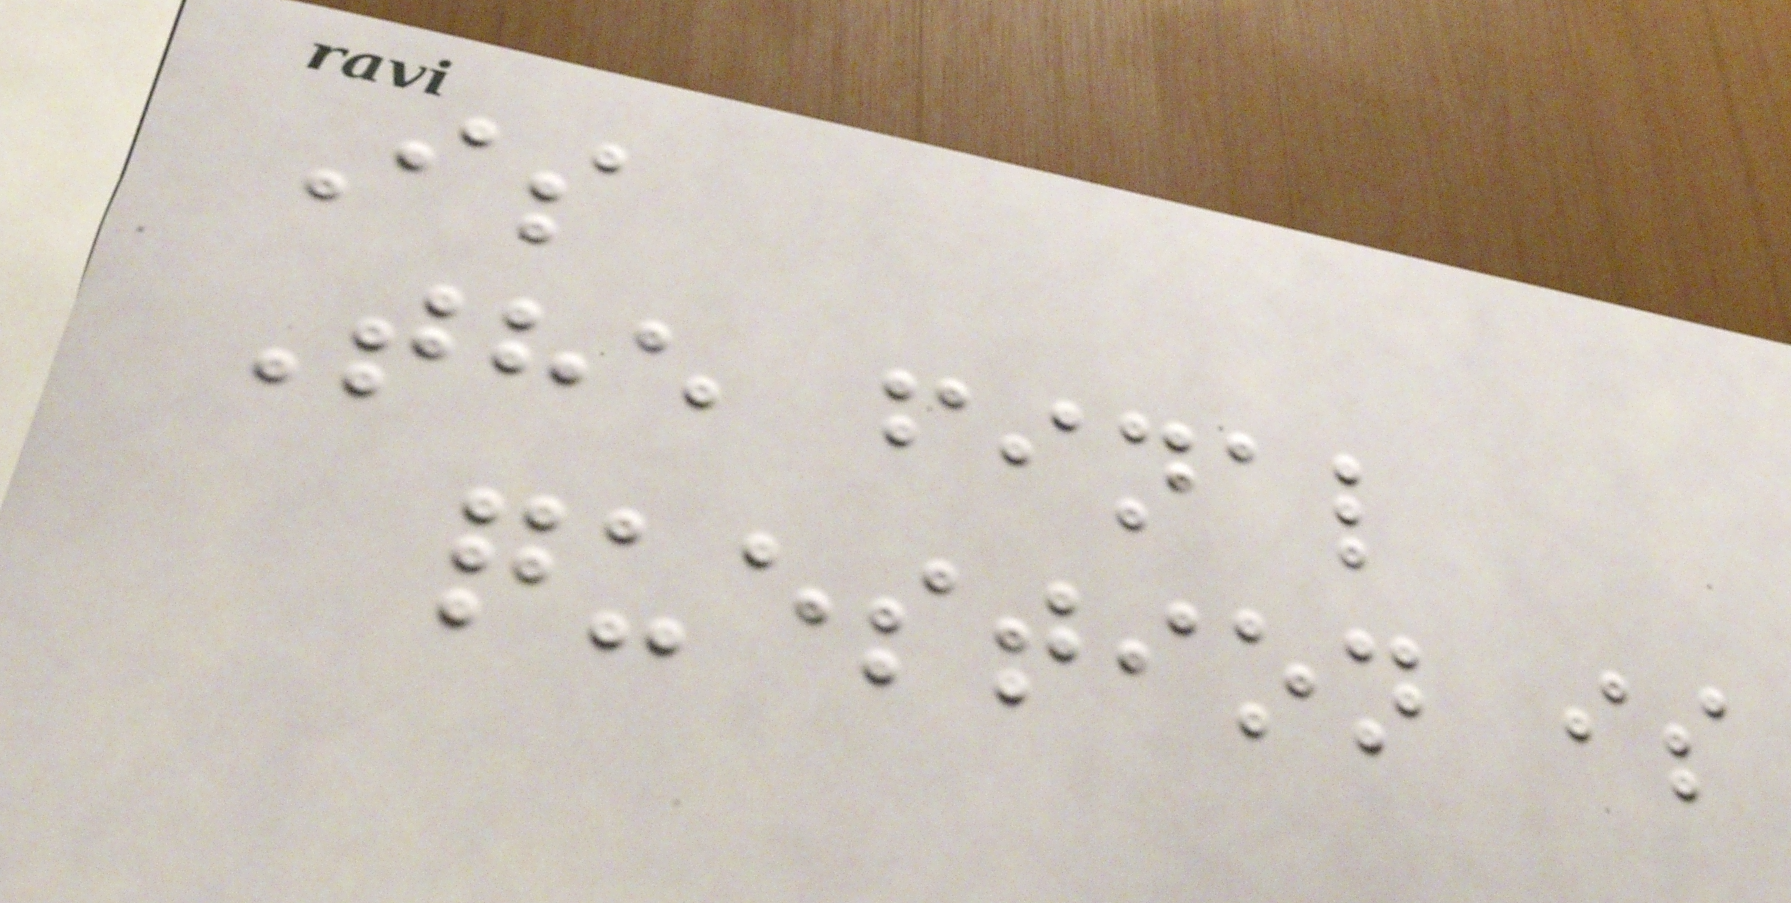Is
The final
question is
